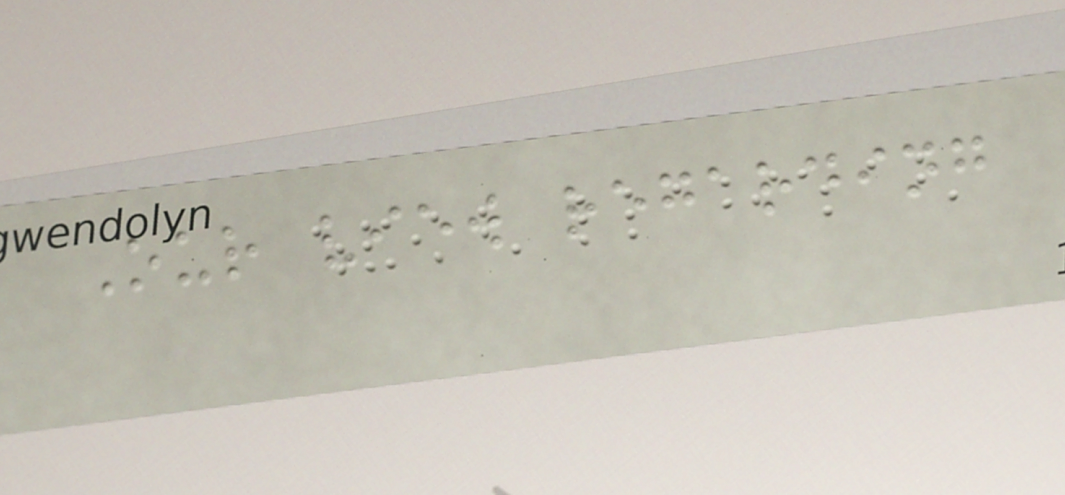Our view regarding
